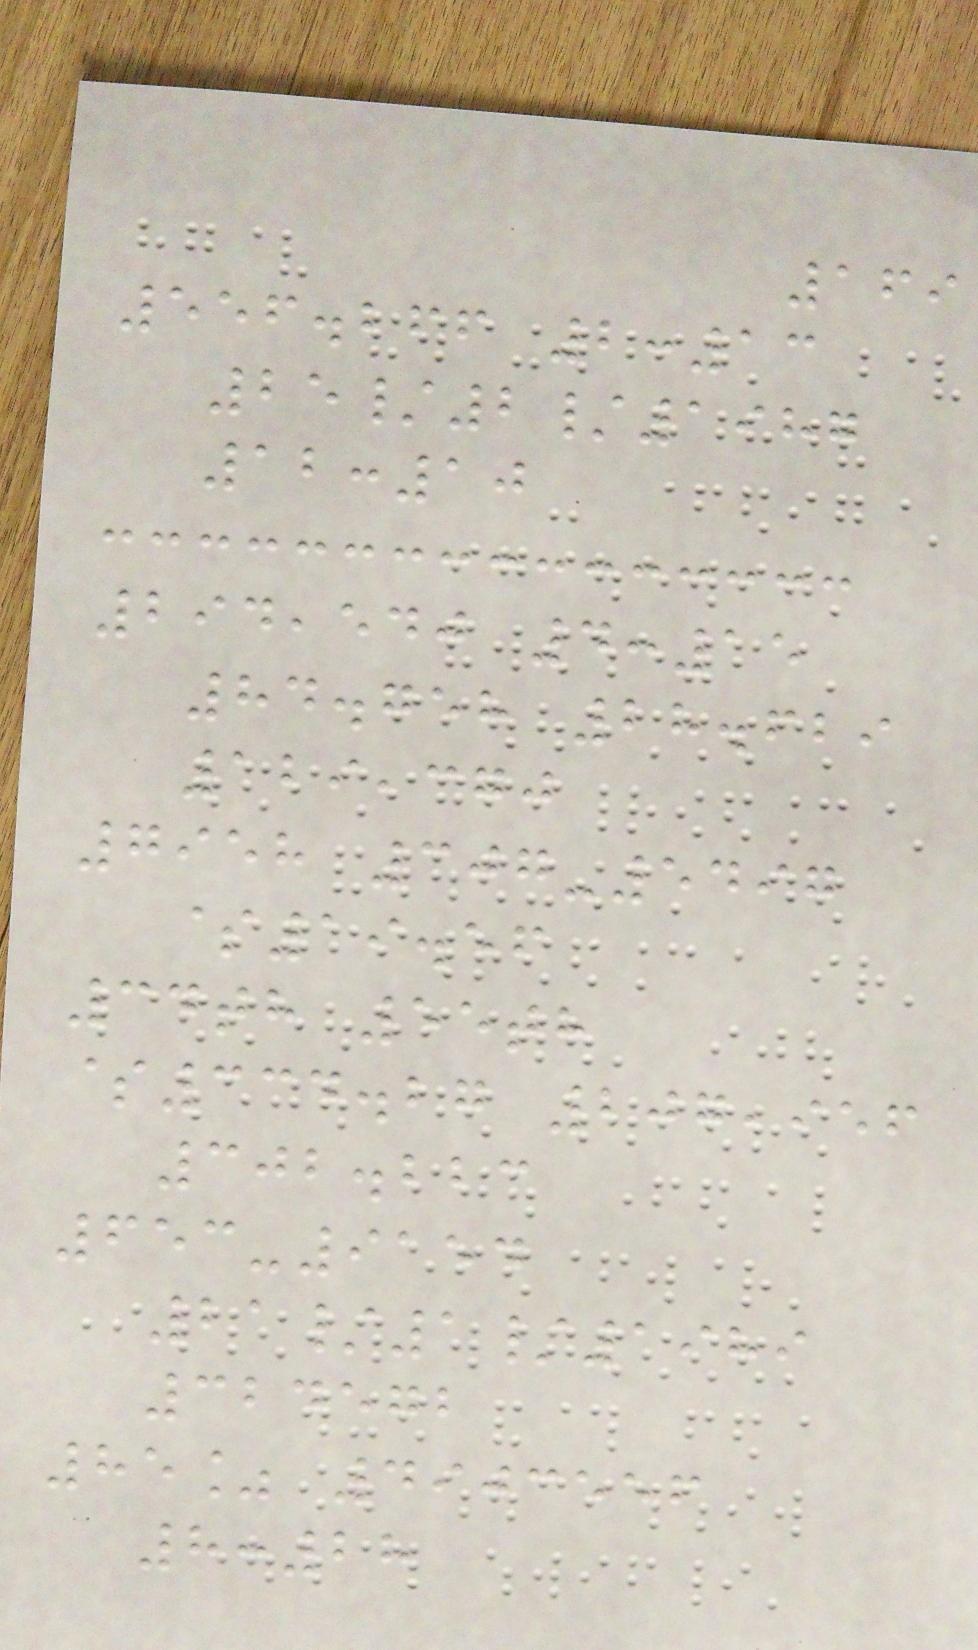169
556.266 2:13
25/2/1987
12:10
294,540 4:15
84.758 28.629
129,370
7958 307-5497
$19.56
34th 55th
$334.27 207,956
302.223
653-9154
21/1/1989
324572
85% 4903556
8:28
